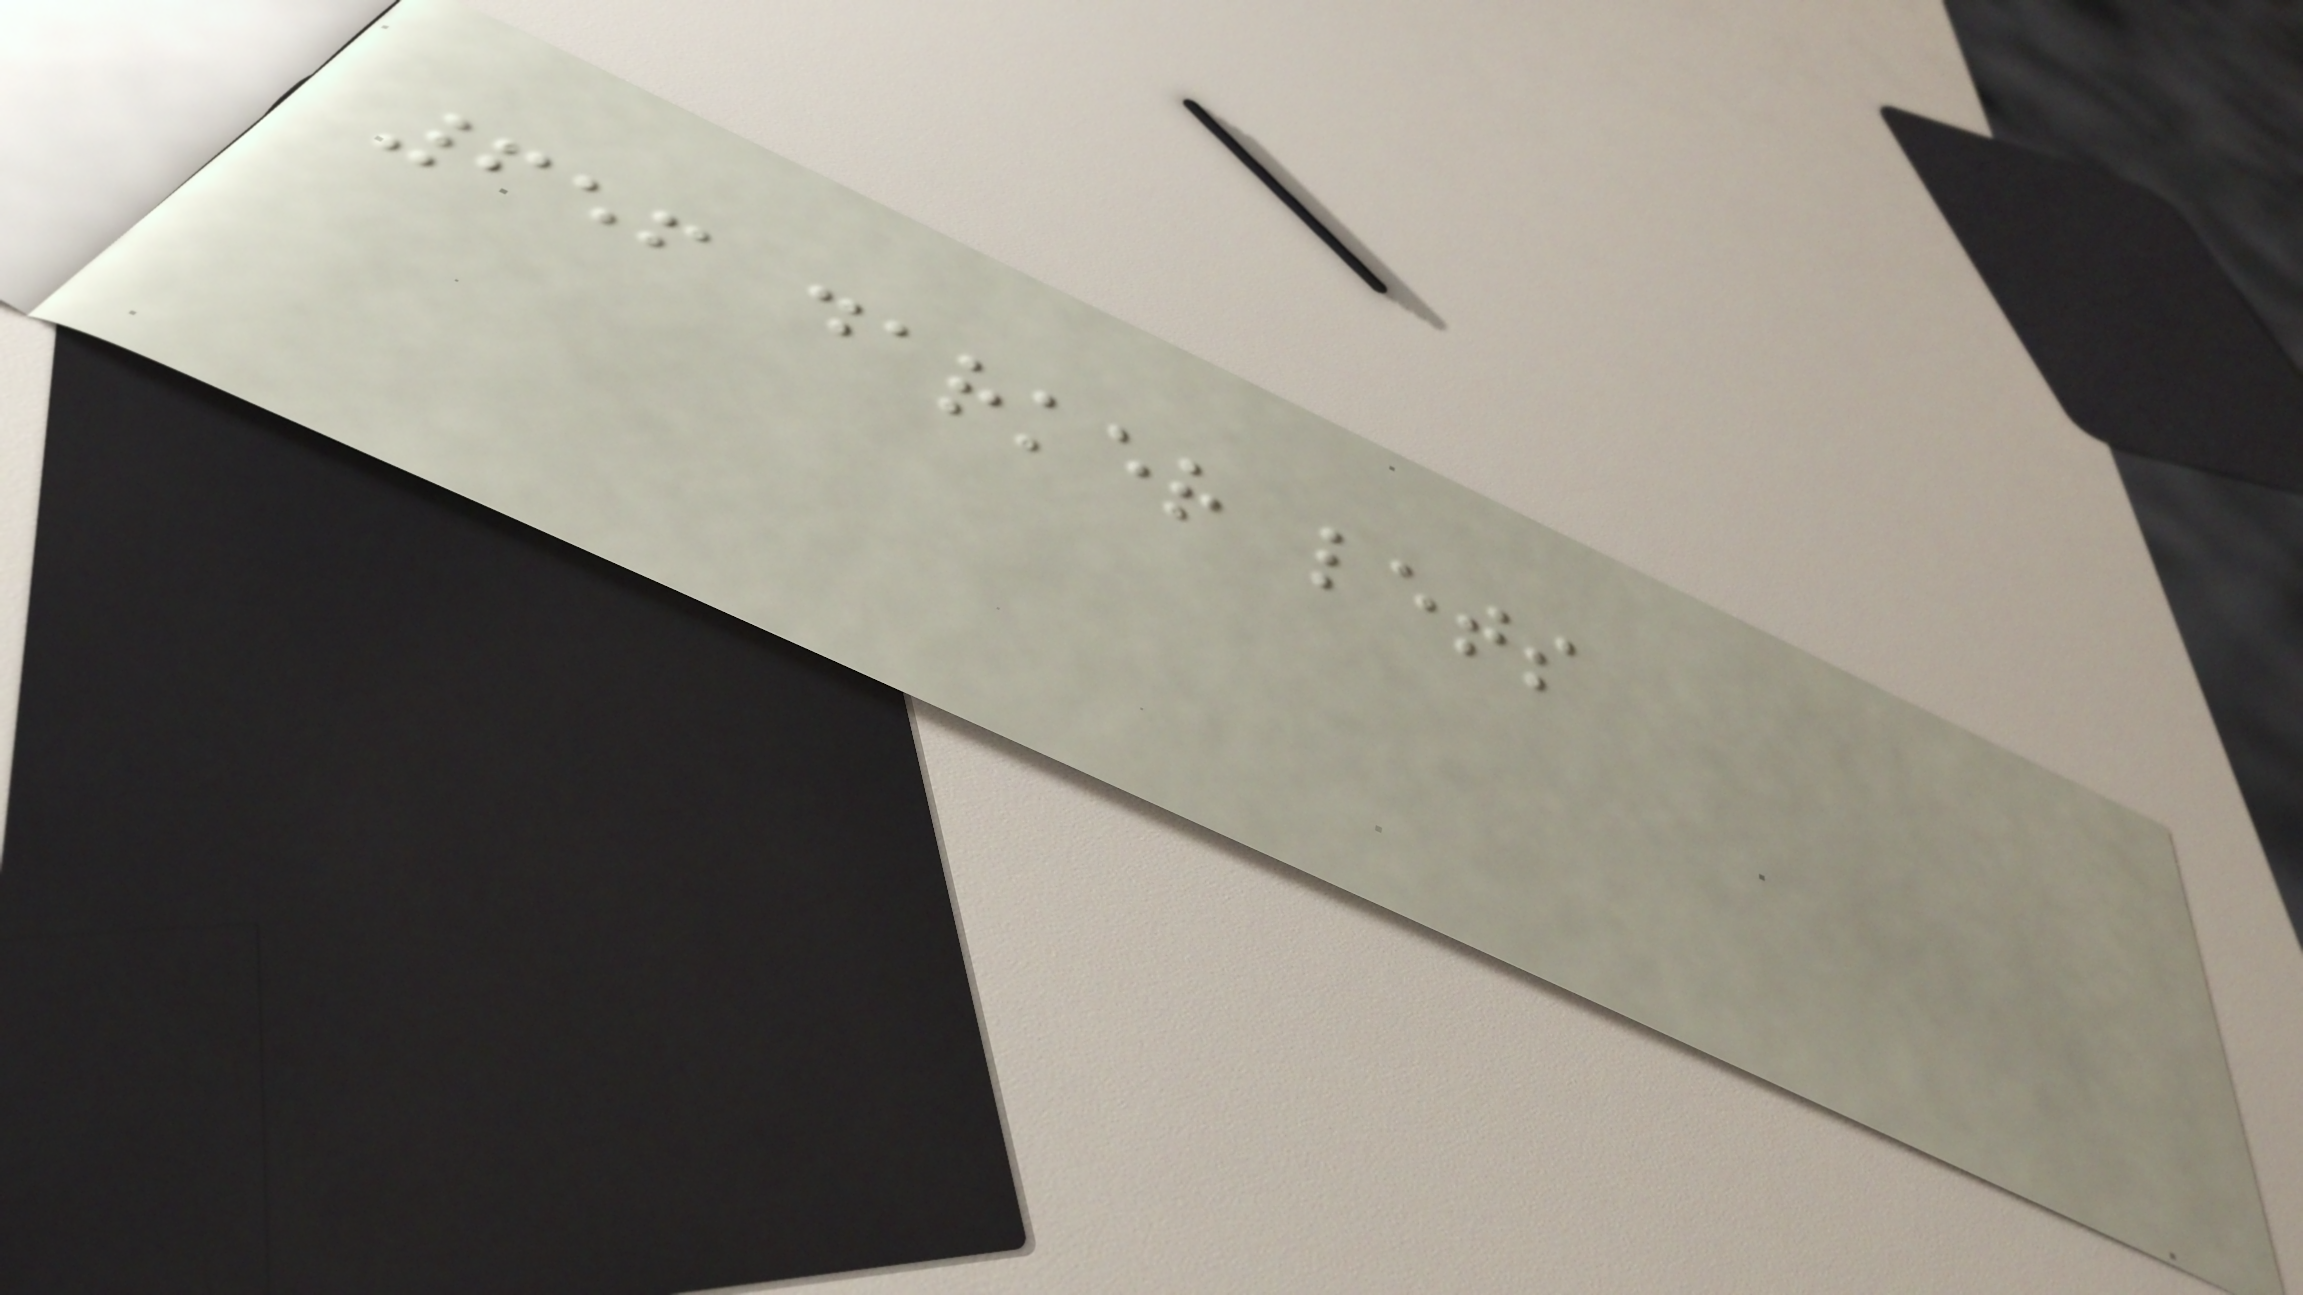656 darker lets
